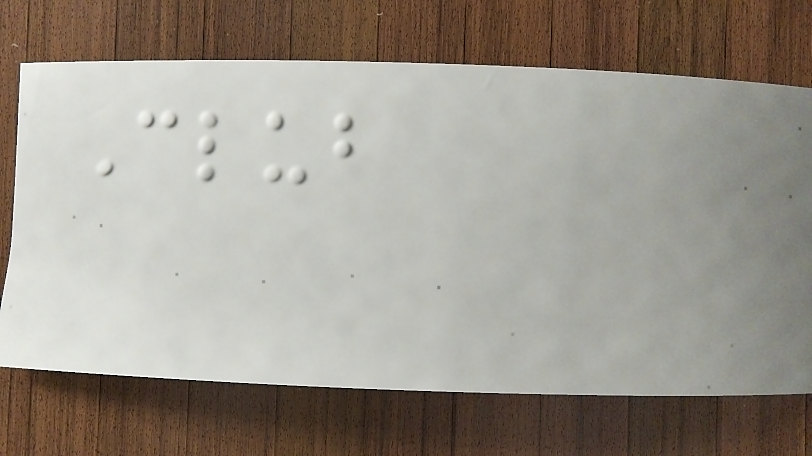Club
